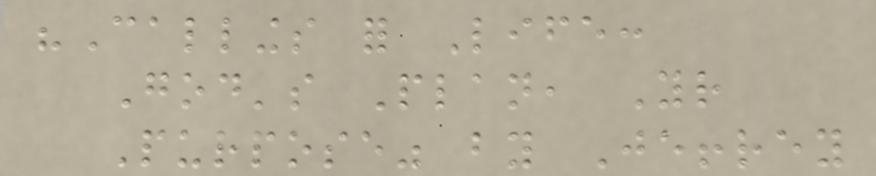"Callings for Life:
God's Plan, Your
Purpose" by Jeffrey
